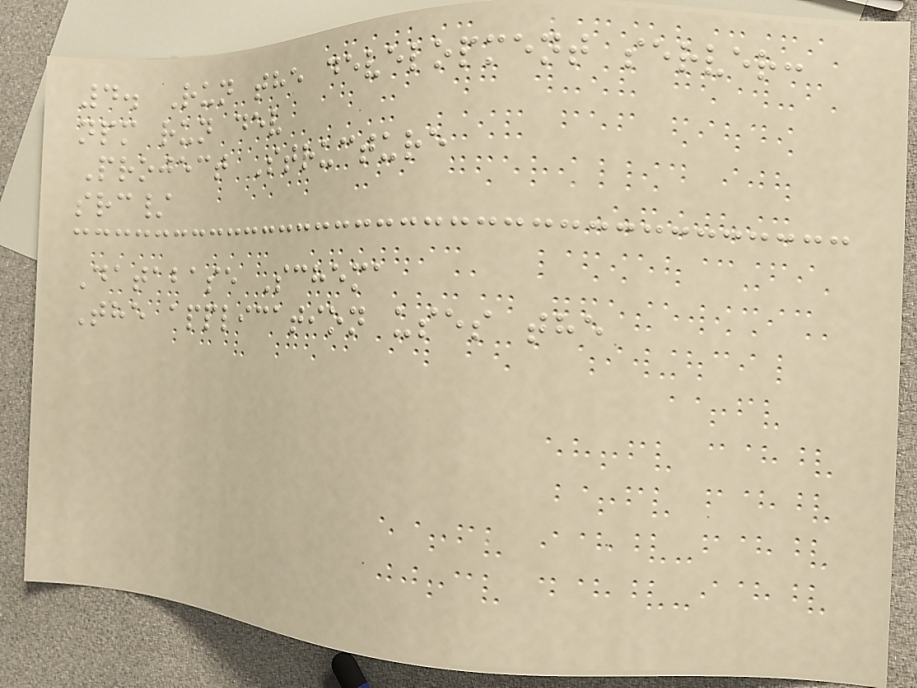4. Run the development server:
npm run dev
Project Structure
src/
Database Schema
The application uses the
